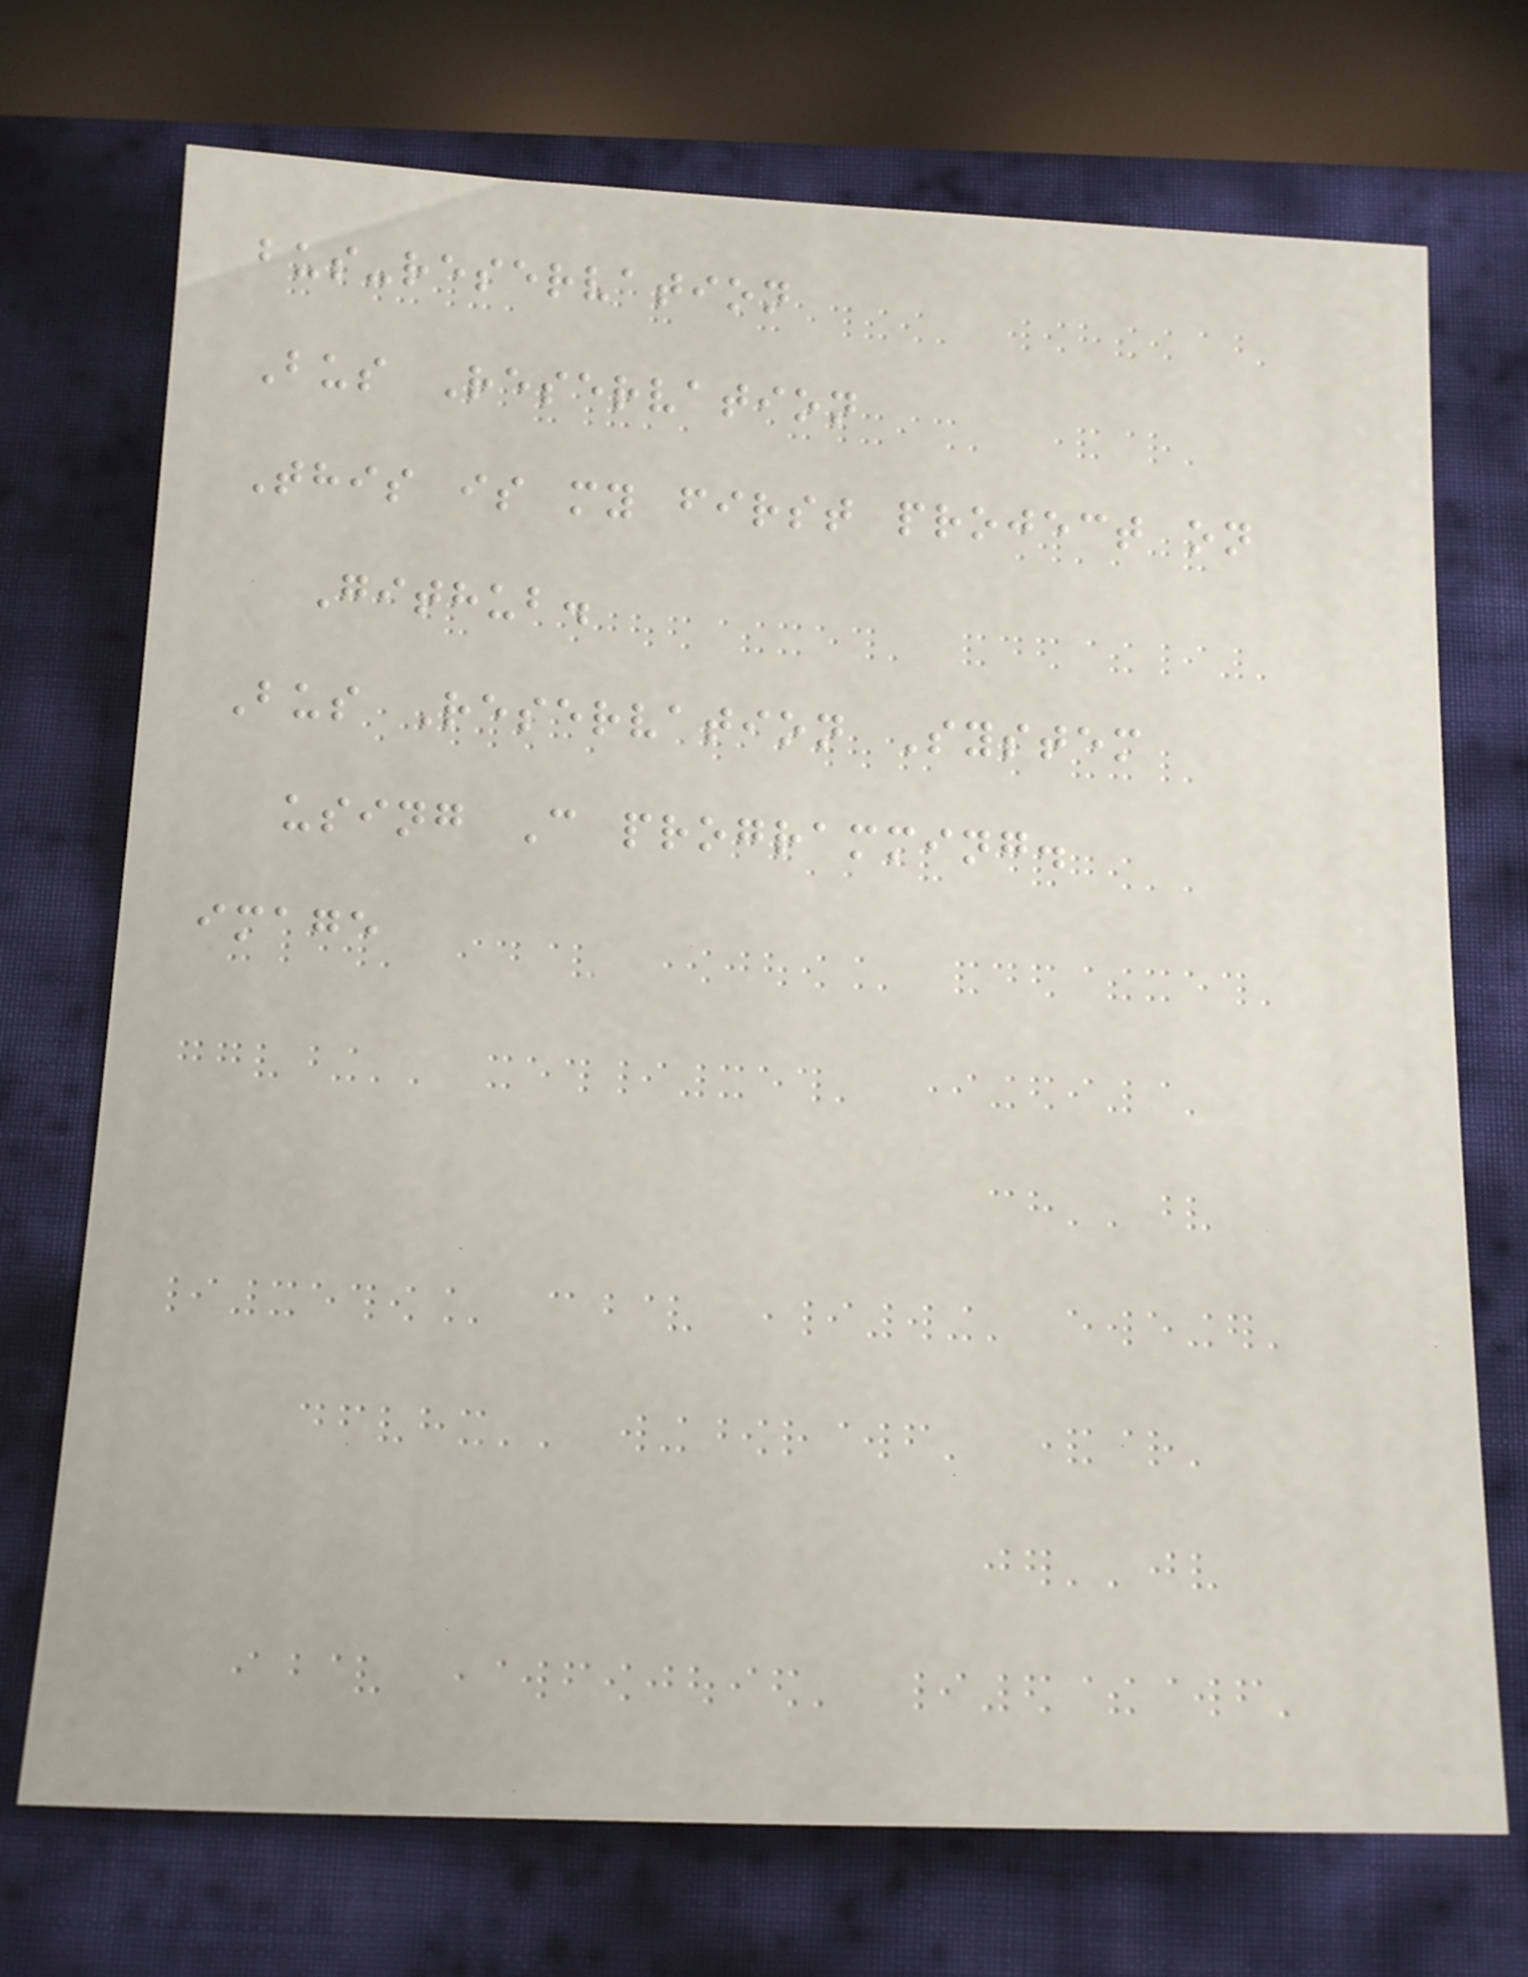bus-reservation
Bus Reservation
This is my first project on
Github.
Bus Reservation System
using C programming.
image
